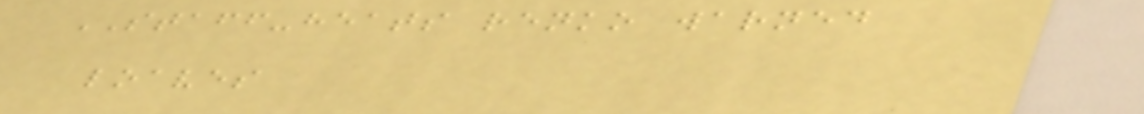STAFF-heats renko warned
loaves
